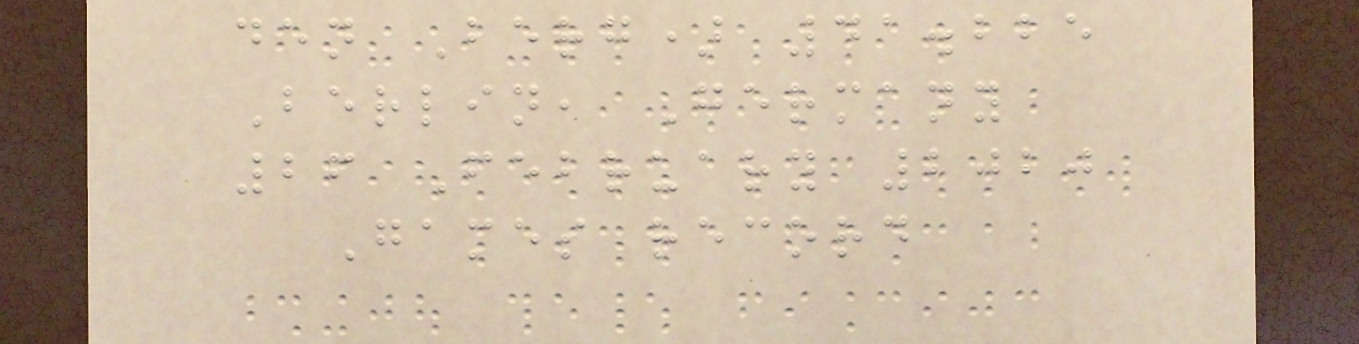den Berg) 41.225
Berlin, Germany
26 February 2020
Games record
